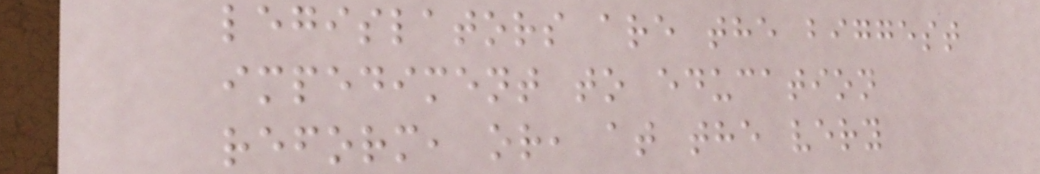legislators are the biggest
impediment to education
reform, or, at the very
